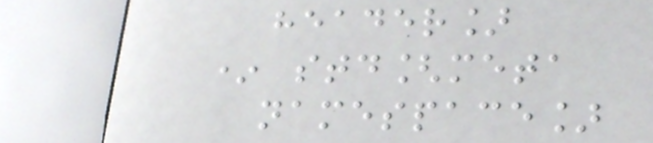header]
* std[meta
namespace]
